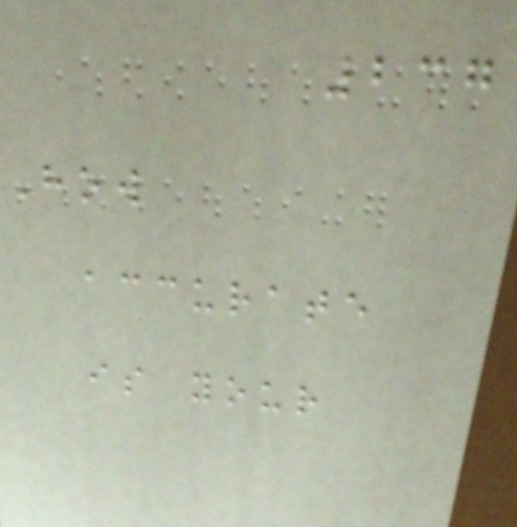237
How
accurate
is your
